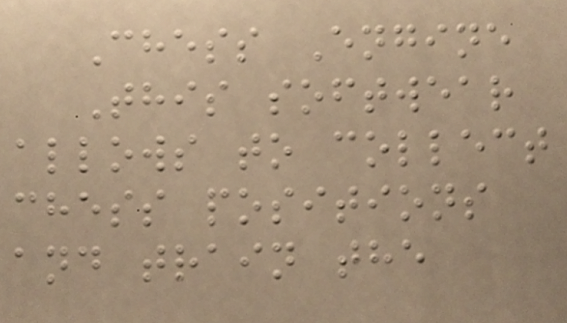Chess Engine
This softwear
allows to collect
chess positions
and train the
